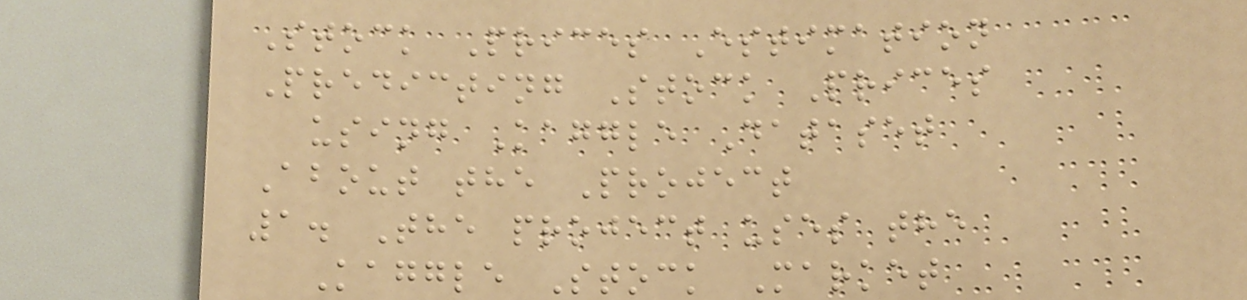Stock Prices Estimation
Predicting Stock Prices
using Kaggle Dataset
About the Project
1. The project uses the
Kaggle Stock Market
